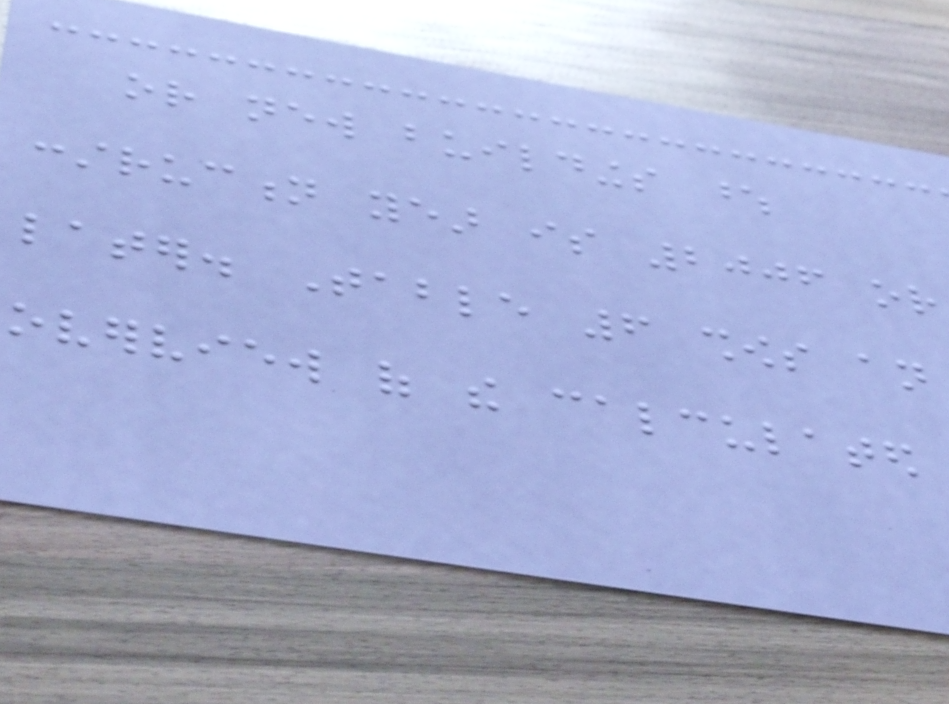or new buildings whose
construction year is 2006 or
later. Table 6 shows an
overview of the calculated
